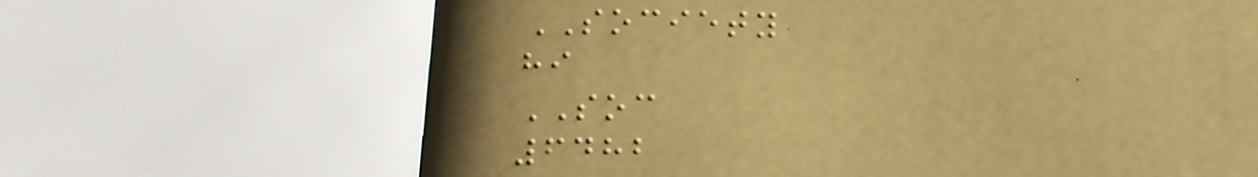SOCIETY
hi
SOC
6482
